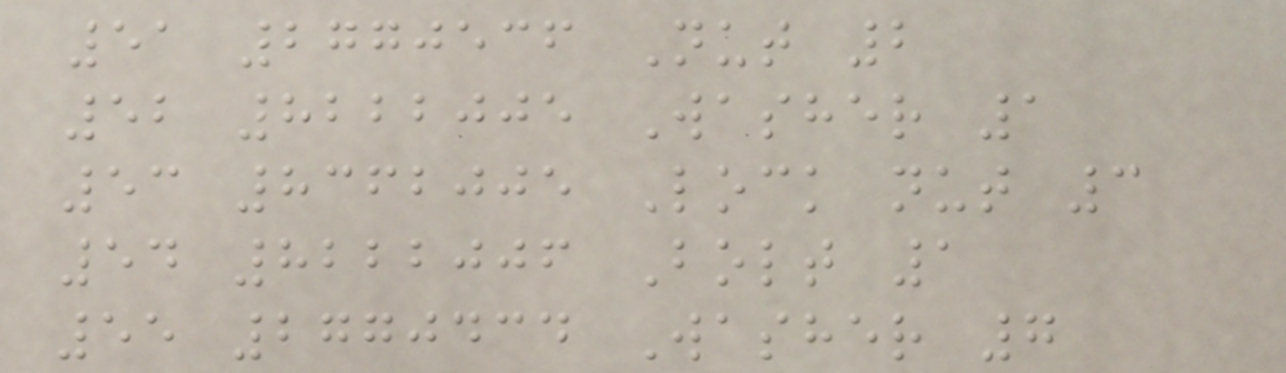51 2770536 Nut 2
52 8222005 Washer 1
53 8362005 Lock nut 3
54 8222006 Bolt 1
55 2770434 Washer 7
